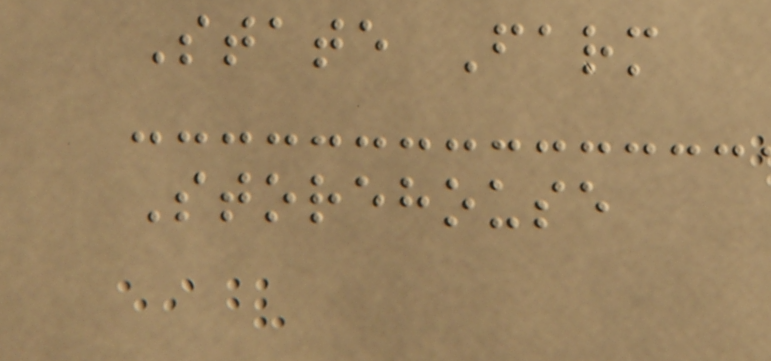State Farm
Storehouse
